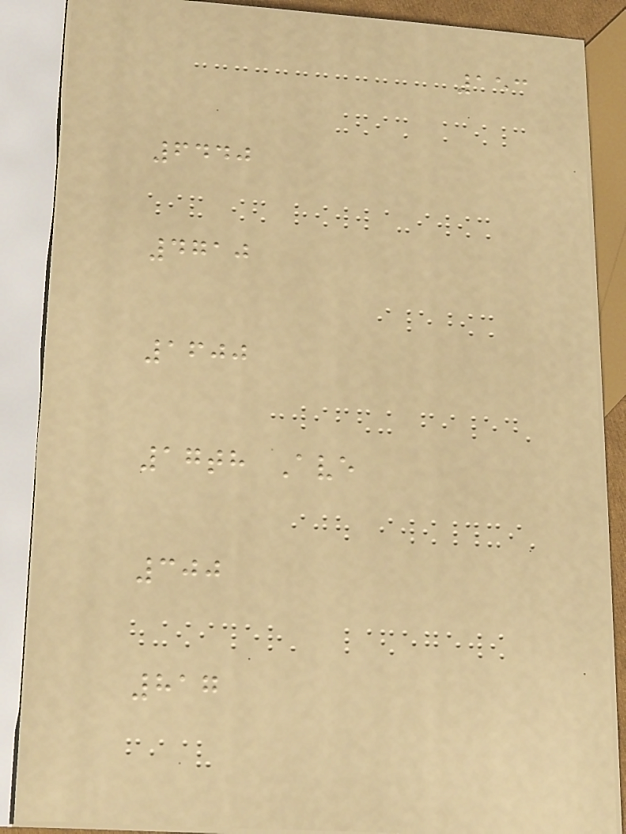153
6440
4710
1600
17th Ave
300
817
